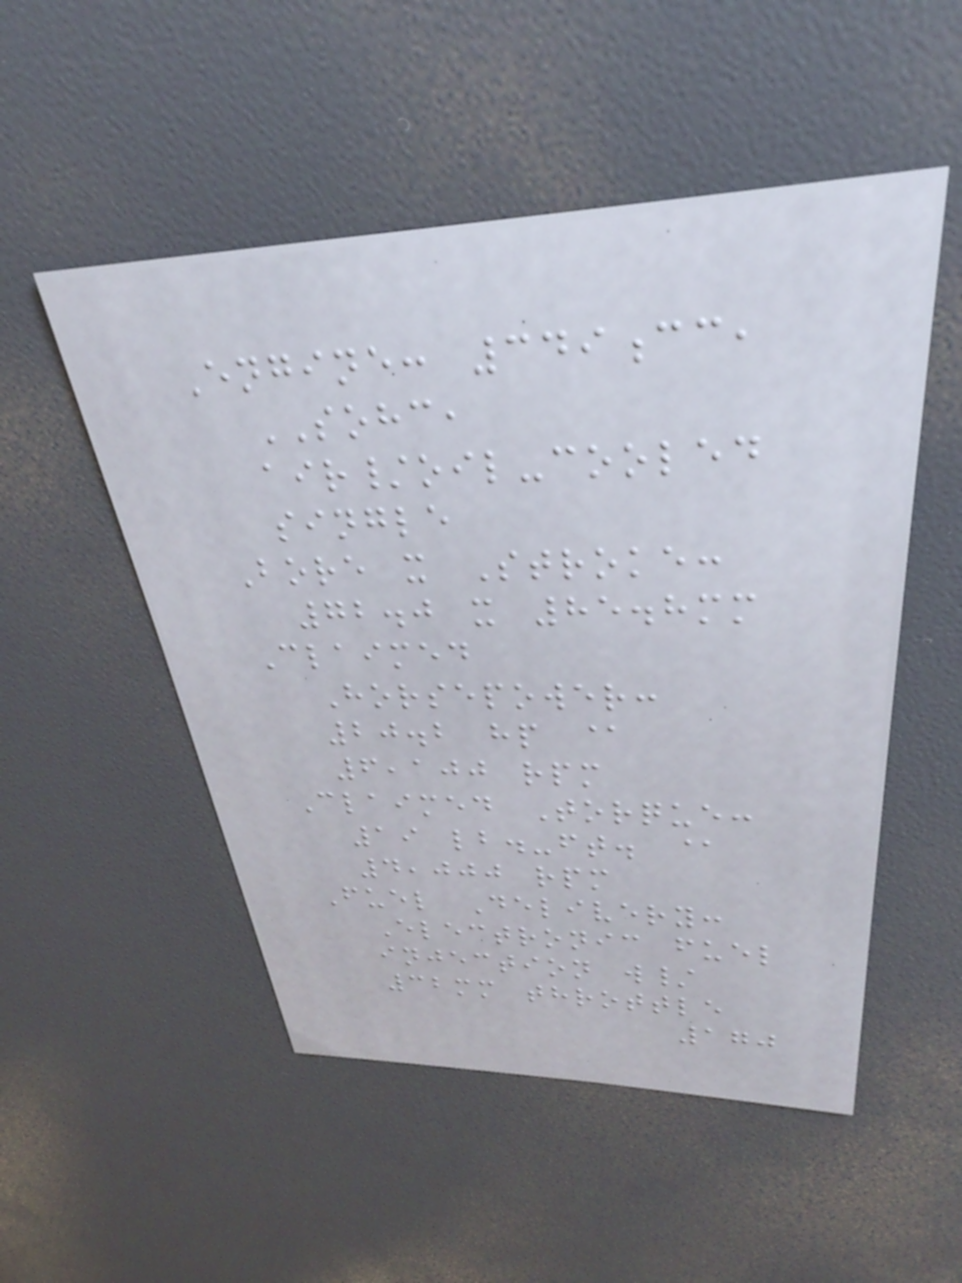Engine: 349cc,
SOHC,
air/oil-cooled
single
Bore x Stroke:
72.0 x 85.8mm
Claimed
Horsepower:
20.2 hp @
6,100 rpm
Claimed Torque:
19 lb.-ft. @
4,000 rpm
Fuel Delivery:
Electronic fuel
injection w/
32mm throttle
170
